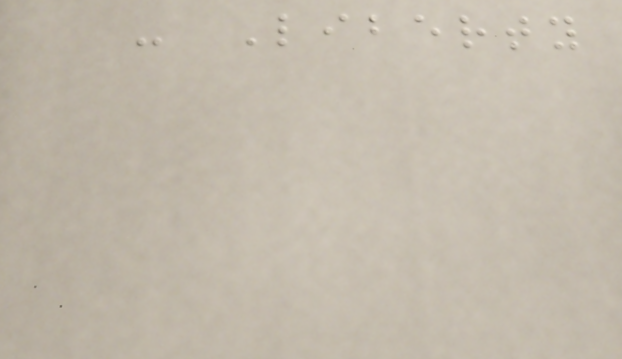- Liberty
